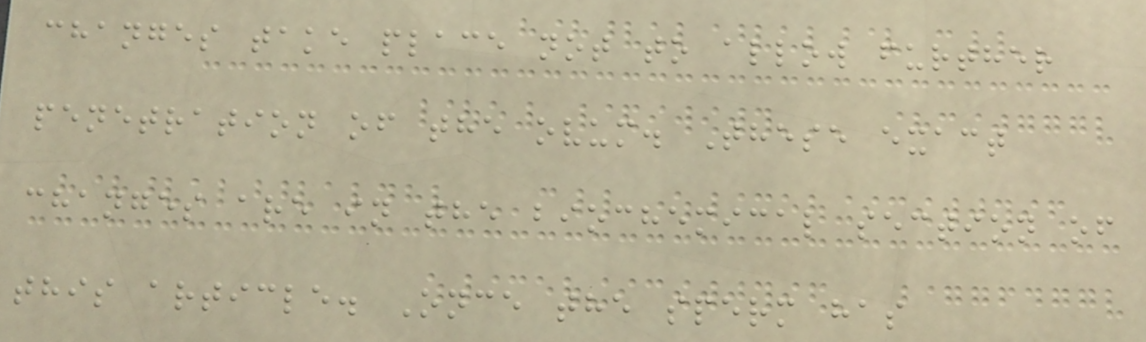changes take place not to allow further
penetration of the ovum. These exact
changes are in the biochemical section of
this article. Once the sperm has
